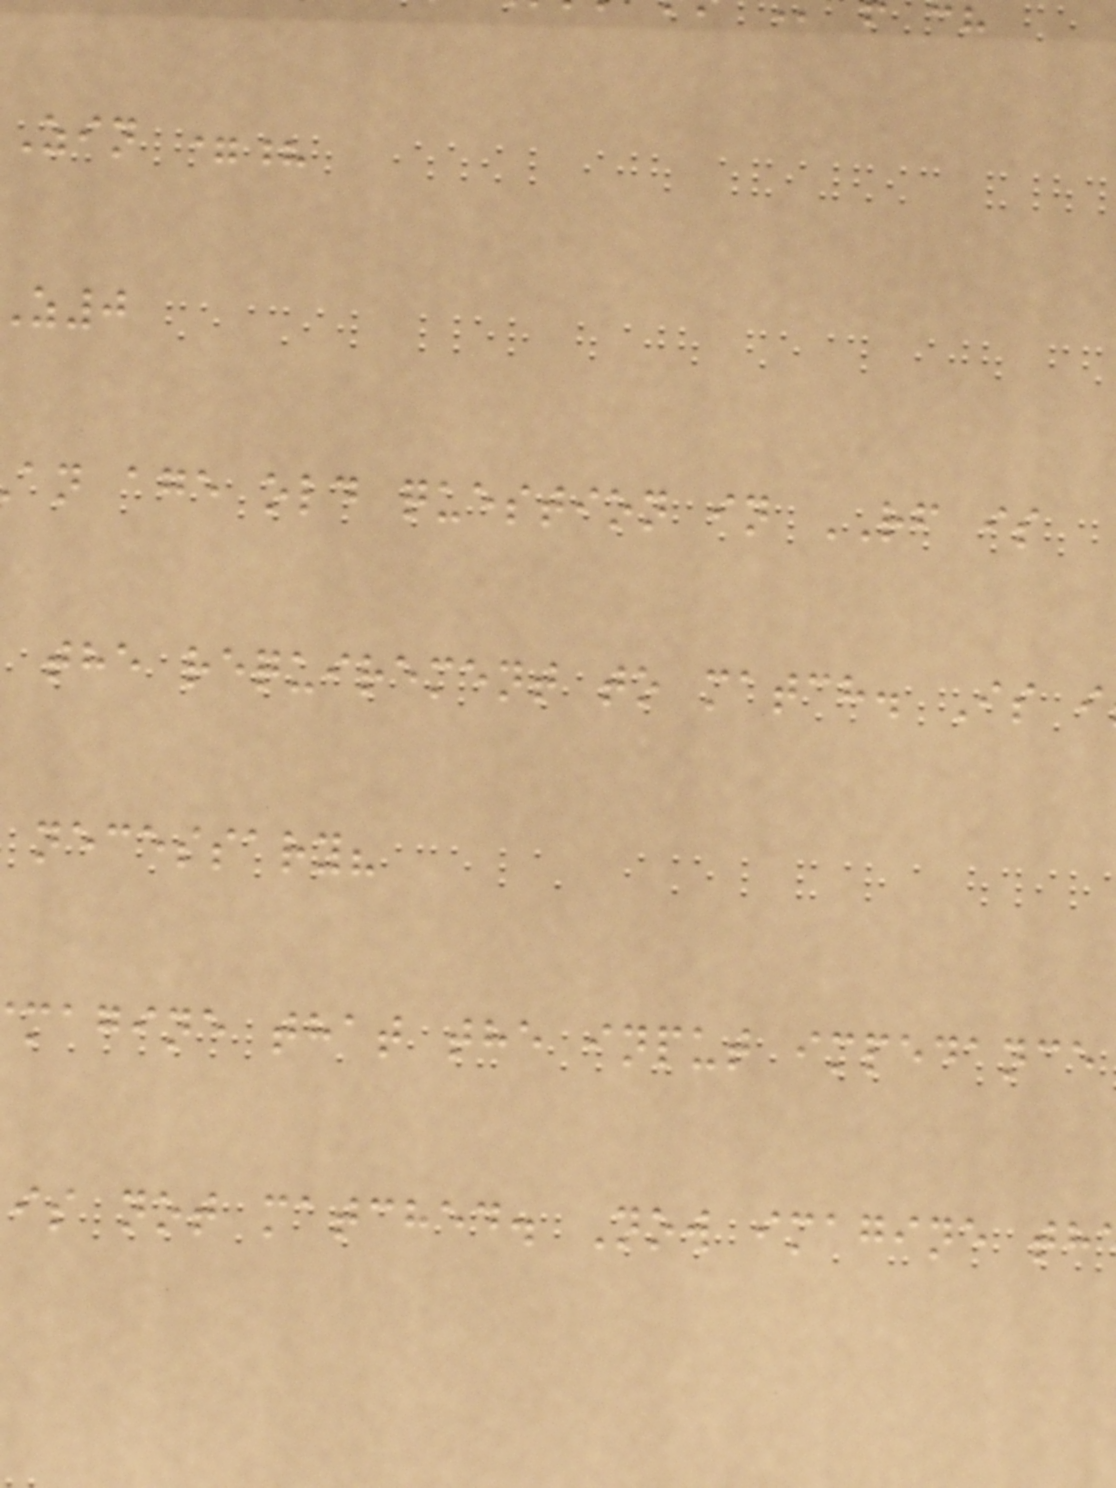Zin =?
an age old question in RF is
the requirement to match. Is i
necessary?
magine that the input impedance
is not matched. Now imagine th
